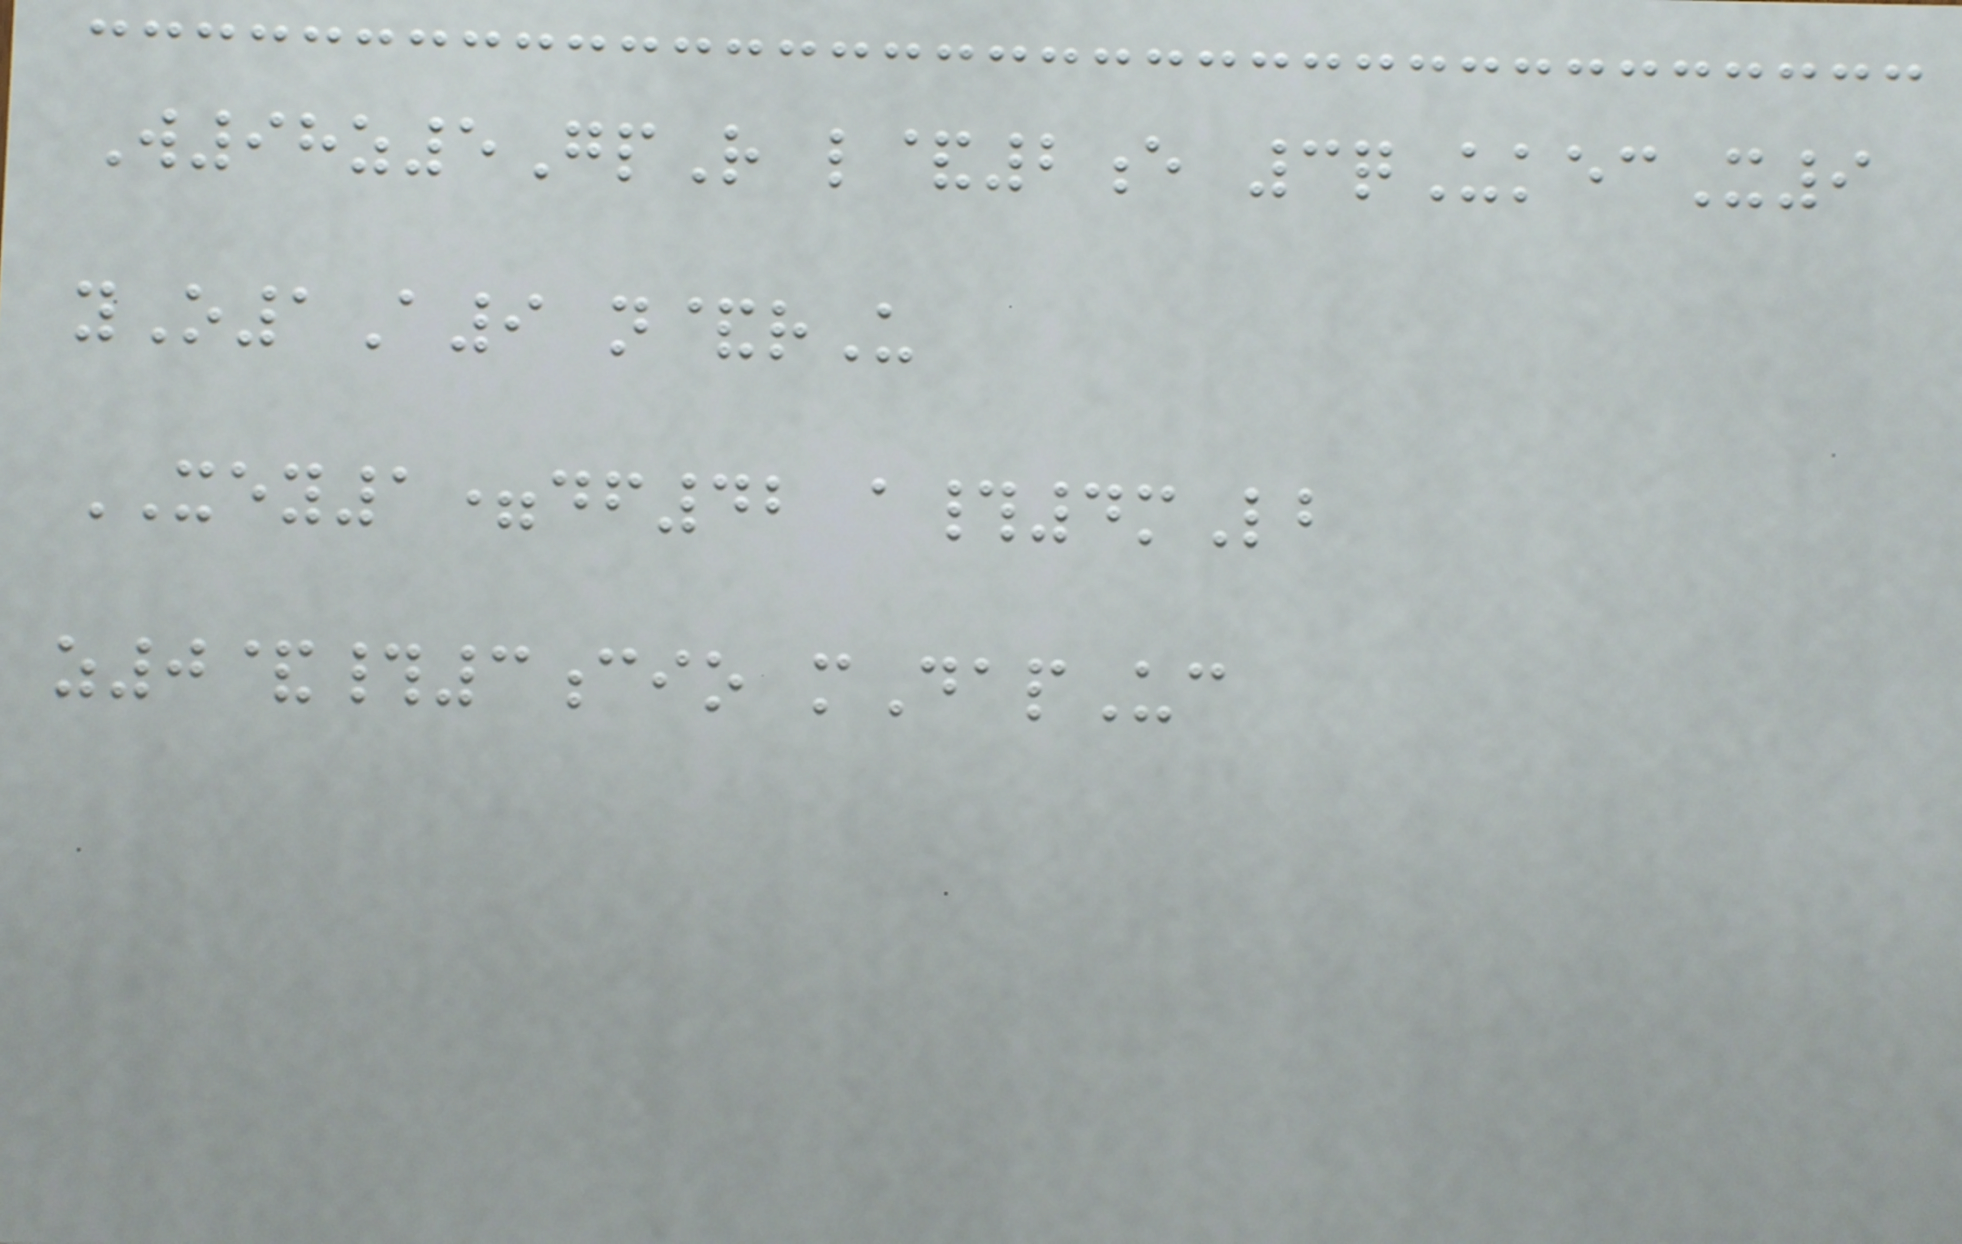W98z5GpR l&2e 3qUkecX9
yO1A9 n&rU
XEY1=df42 a#4mLb
z0&#3cio mDapUc
